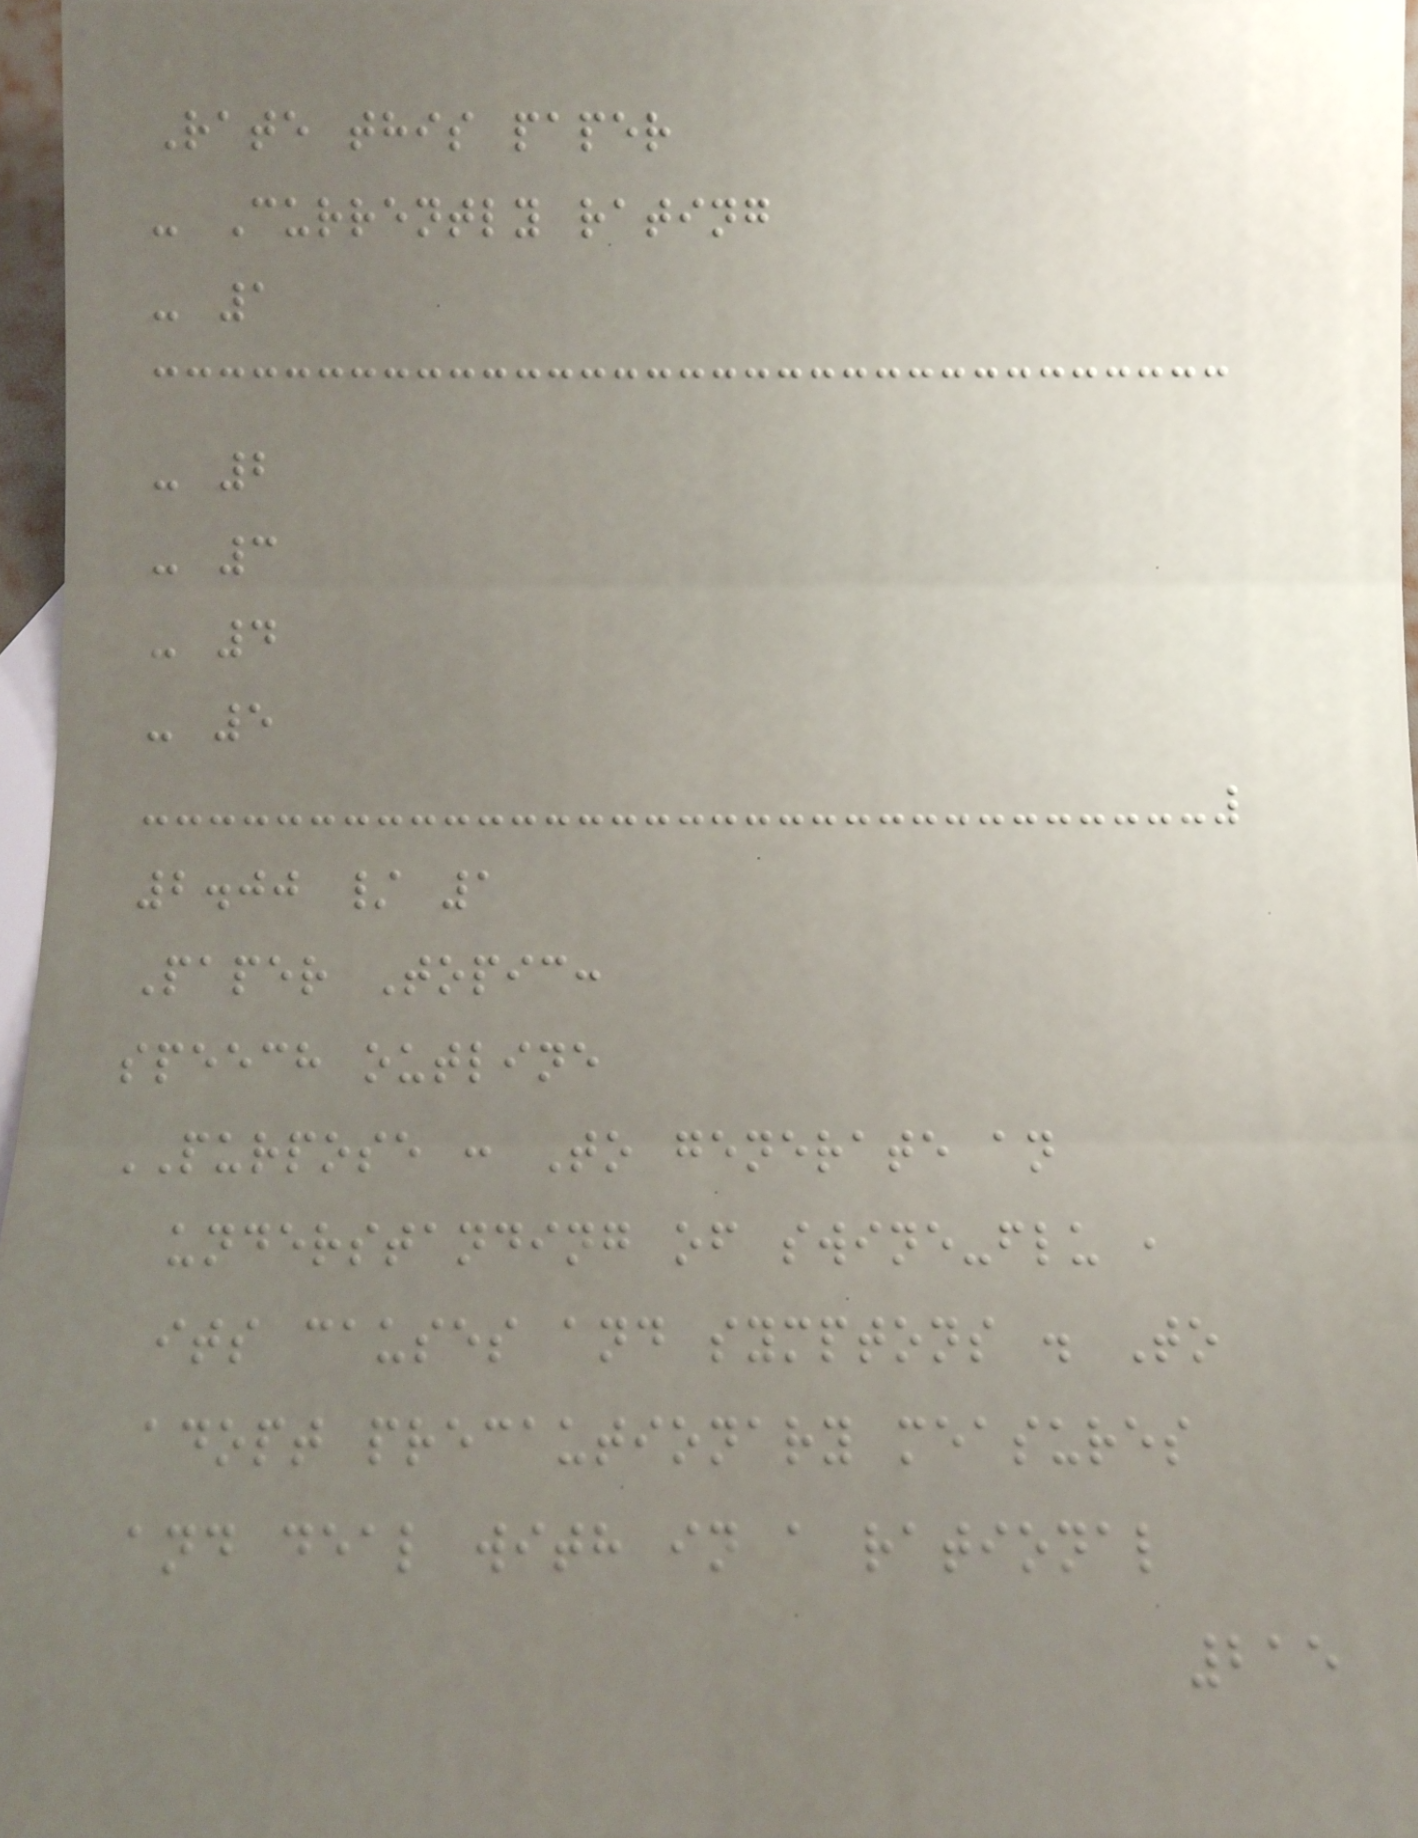Rate this paper
- Currently rating
- 1
- 2
- 3
- 4
- 5
2.00 / 1
Paper Topic:
speech outline
PURPOSE : To generate an
understanding of swine-flu ,
its causes and symptons . To
adopt precautionary measures
and deal with in a rational
215
